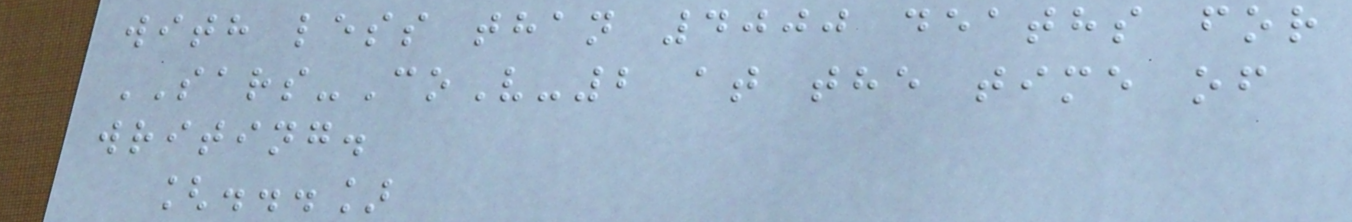with less than 4000 deaths for
SARS-CoV-2 at the time of
writing.
[...]
